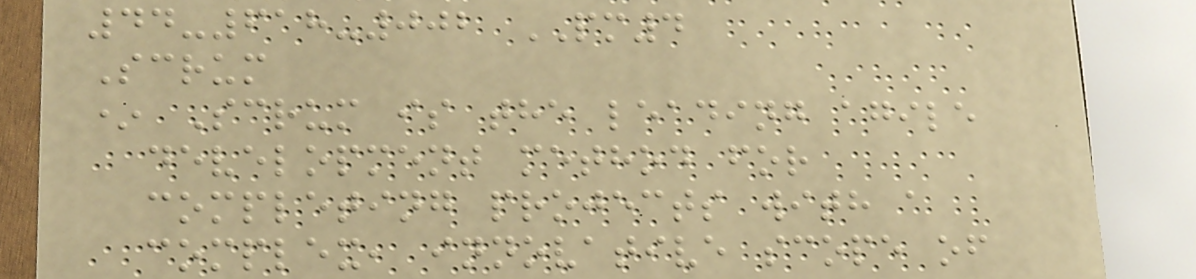44-618-002 PM4
Scrum
* Scrum is the leading agile
development method for
completing projects with a
complex, innovative scope of
